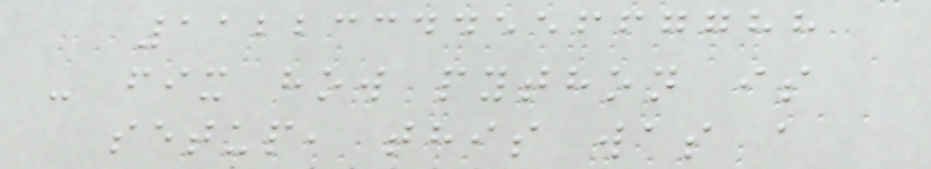1122334455667788
- fix how python is
setup, this was a
